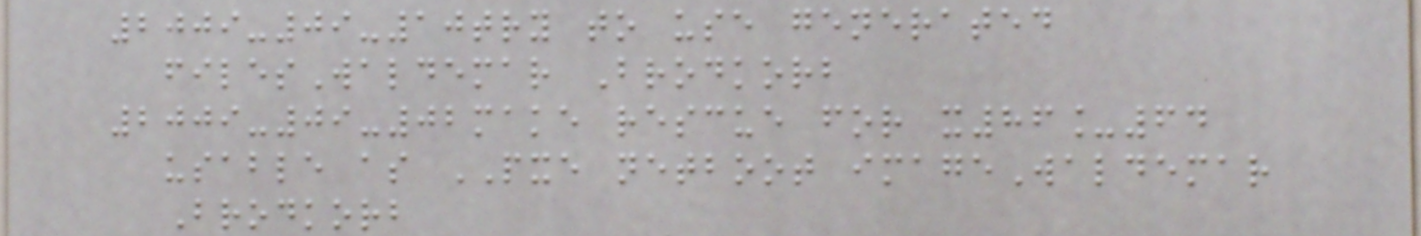2009-09-10try to use generated
filesWaldemar Brodkorb
2009-09-02make rescue for x86_64
usable as PXE netboot imageWaldemar
Brodkorb
